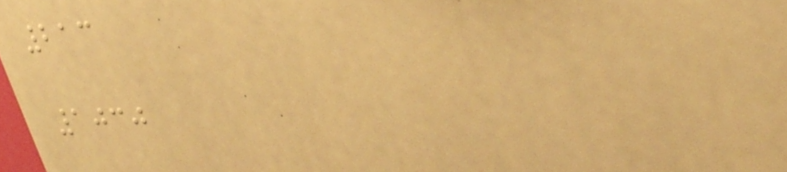213
1030
